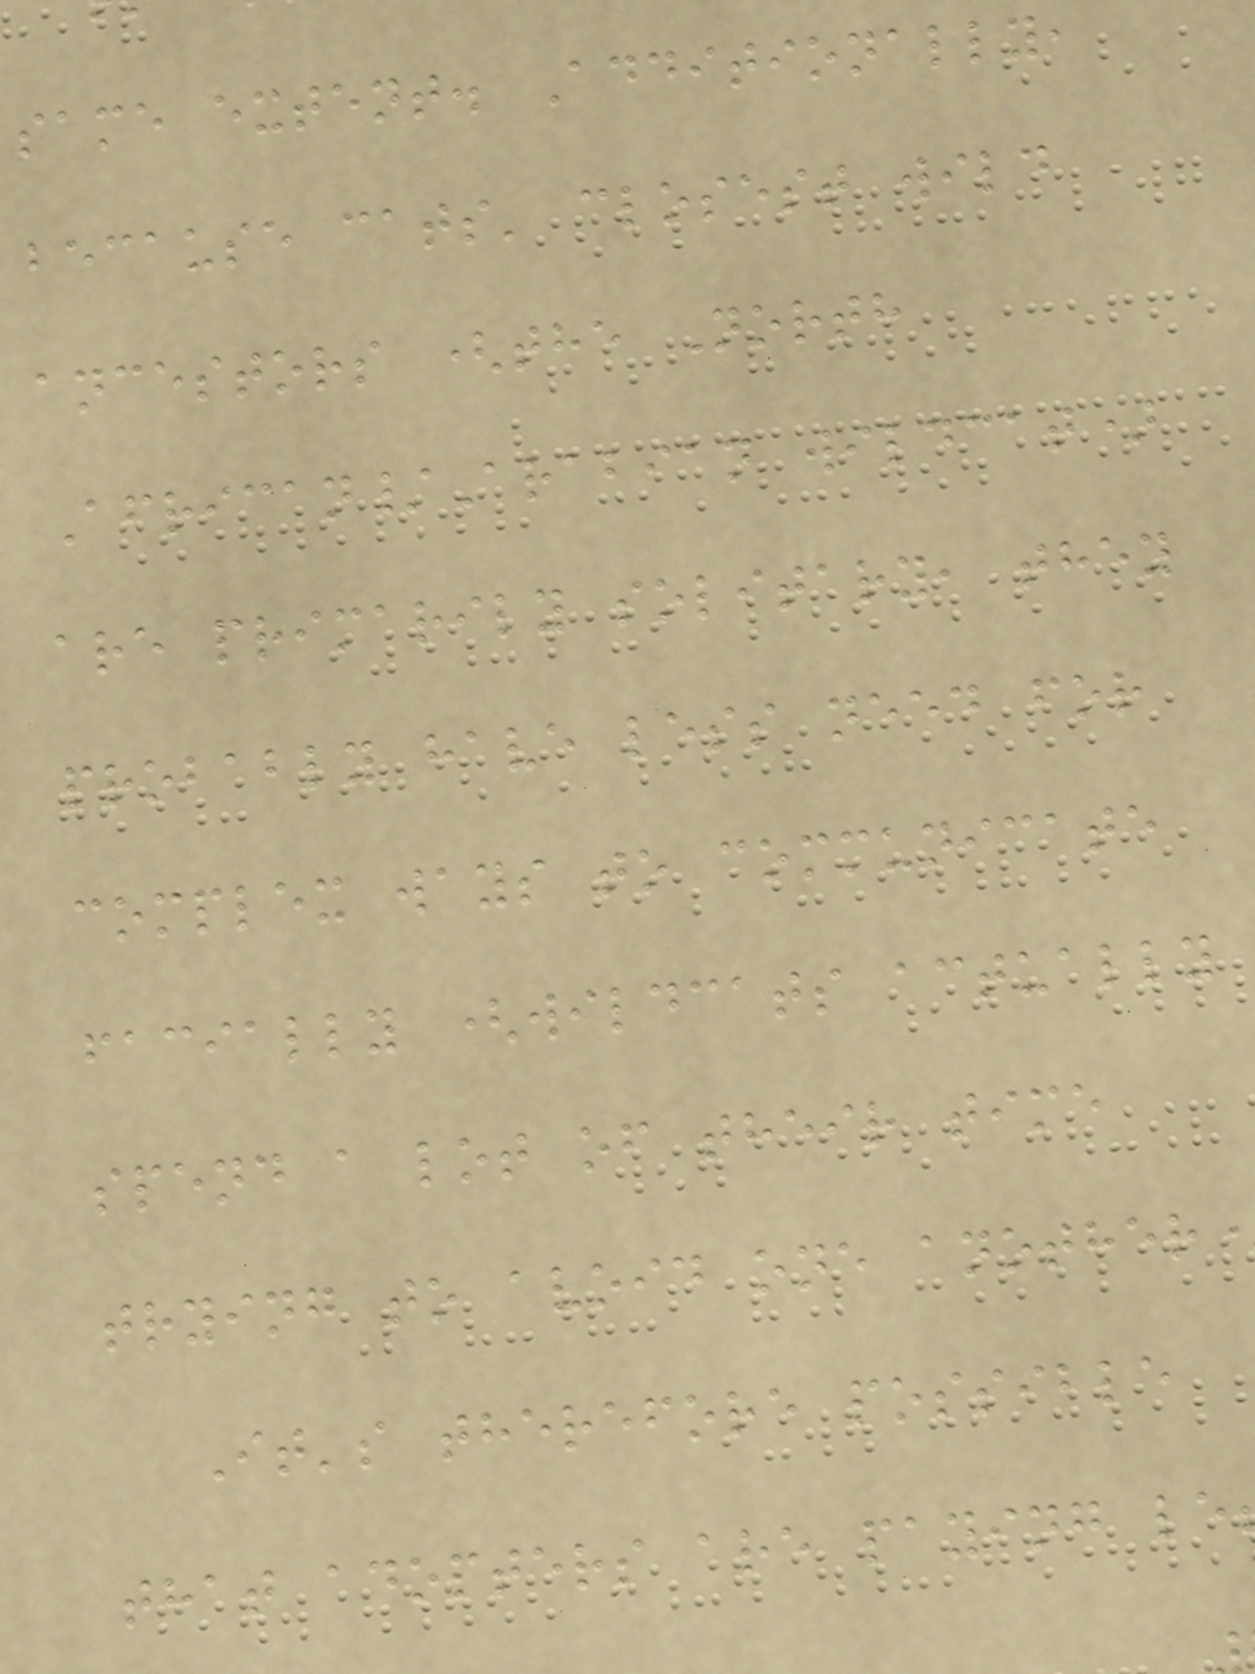same extent. Additionally,
because cats' closest wild
ancestors (the North
African/Arabian wildcat)
are primarily solitary, they
probably have less need for
complex ways to communicate
facially (wildcats actually
spend a lot of their time
trying to avoid one another
It's therefore possible
that adopters are paying le
